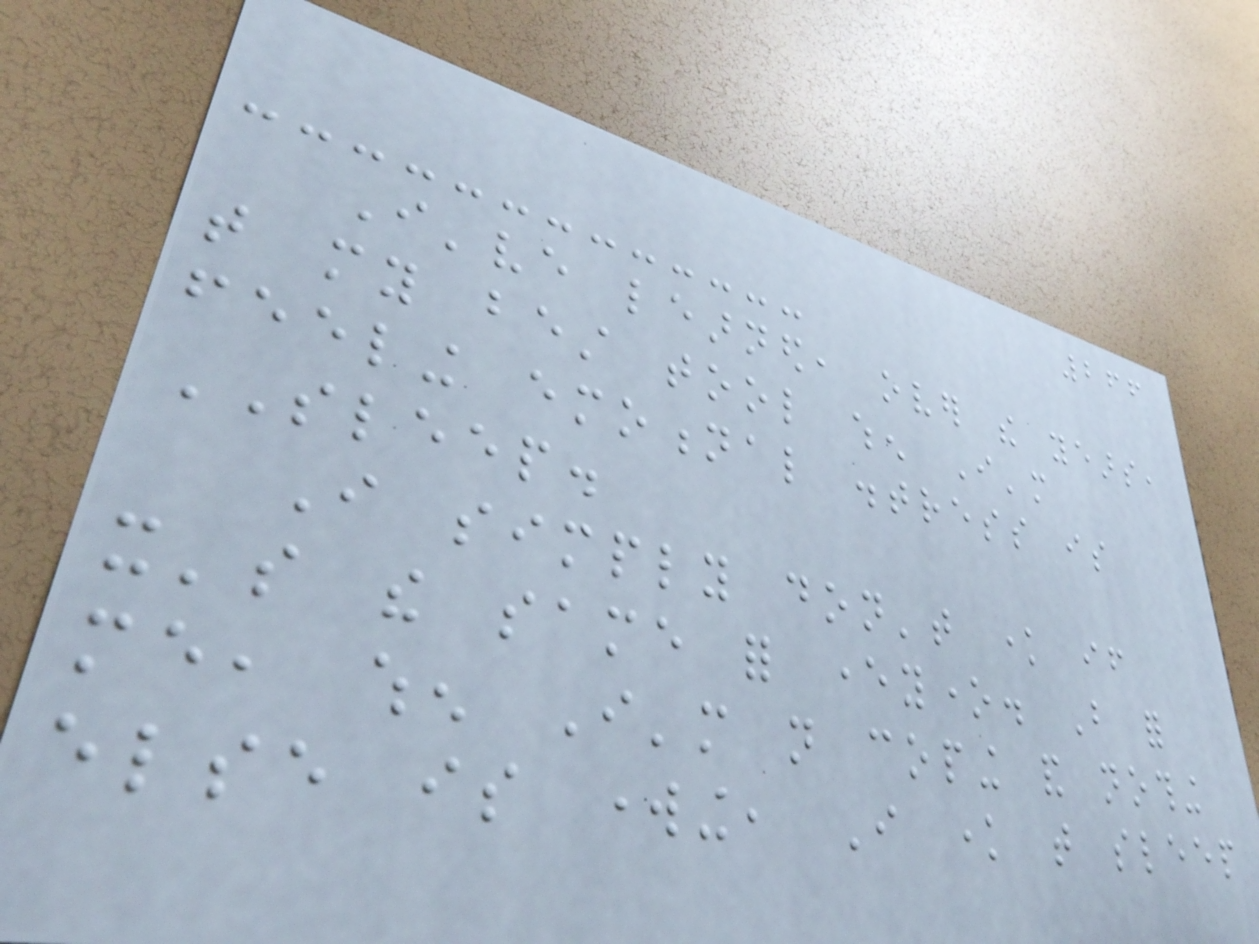266
I've learned, over the years,
that my best tool when I'm
feeling emotional distress is
SLEEP.
I simply don't know if
it's the same for everyone. But for
me, when I'm not coping and nothing
else is working, I know that sleep
